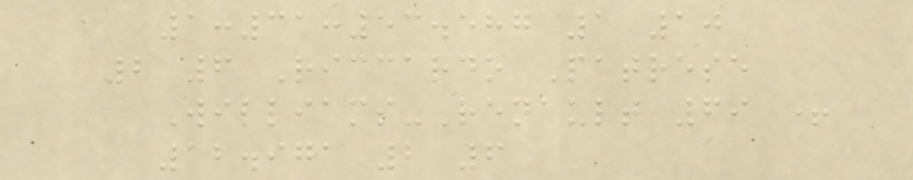1:31:53.587 1 10
2 6 Riccardo Patrese
Williams-Renault 69 +
12.971 2 6
